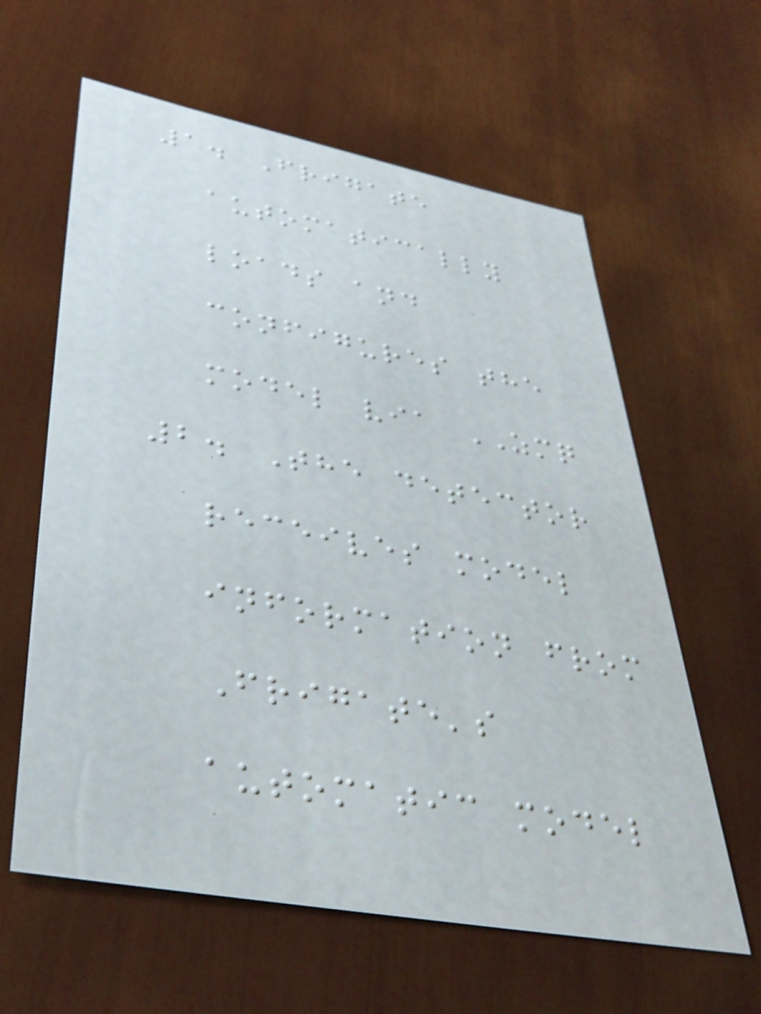1. Frigate
automatically
loads and
configures the
model via ZMQ
2. The detector
receives model
information from
Frigate's
automatic model
